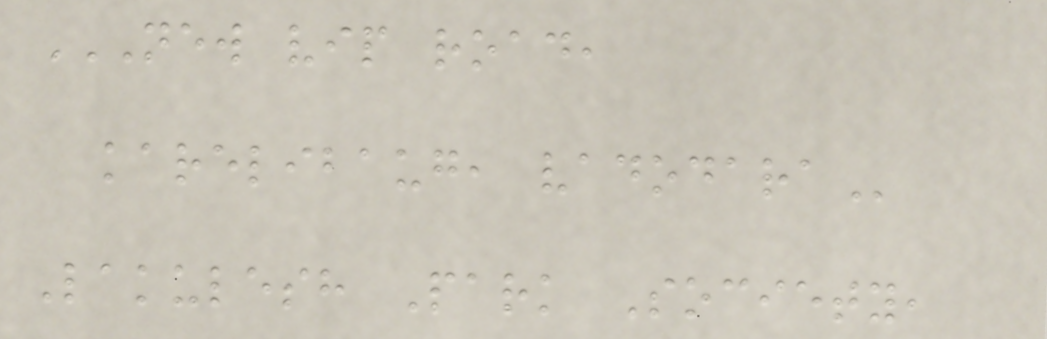NEW VIP ROAD,
KARELIBAUG, VADODARA
Lakulesh Park Society,
